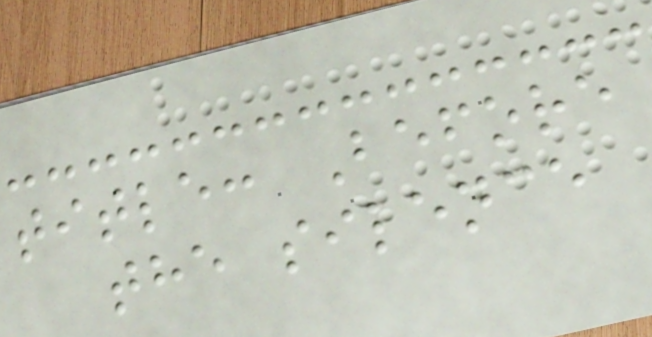title: Before
the silence
